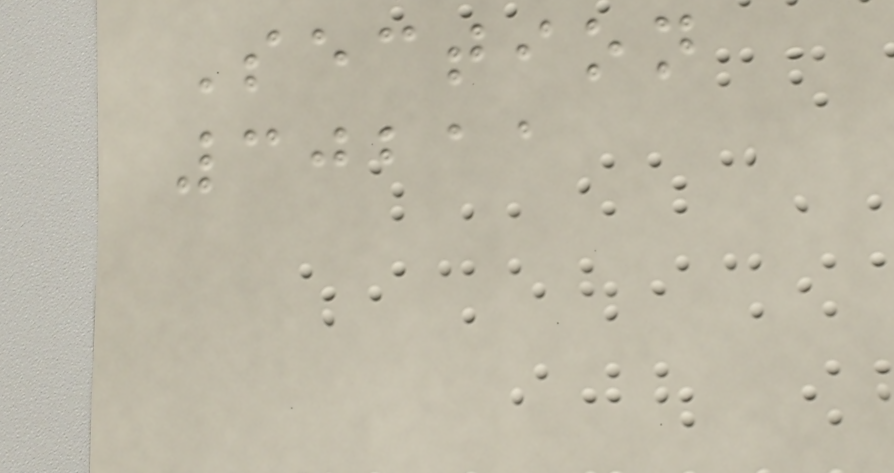Section
30211
